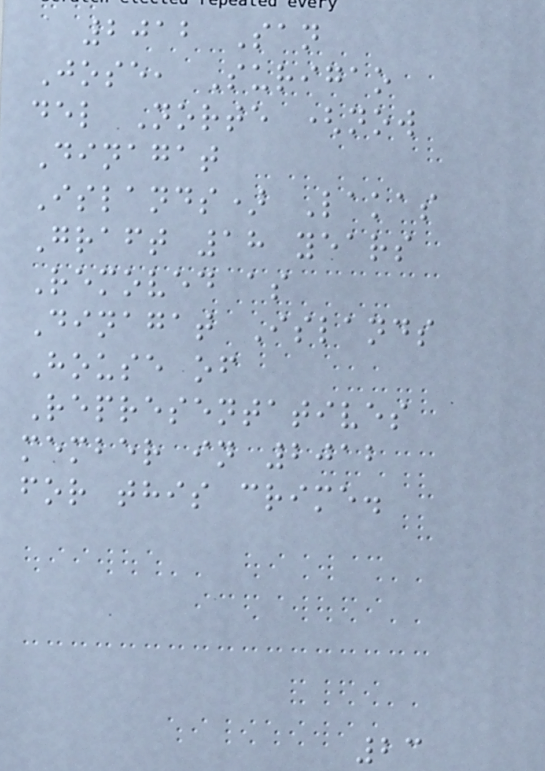2012 San
Jose, Surigao
del Norte (now
Dinagat
Islands) Lakas
Graft 18 years
Removed as
Dinagat Islands
House of
Representatives
member in 2012
for this crime.
23
